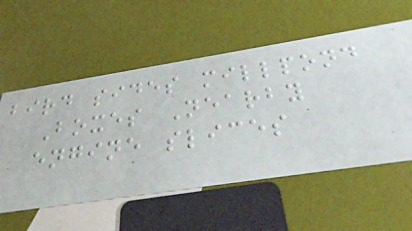bird sides millpond
Boxes Nearby
engine slices
